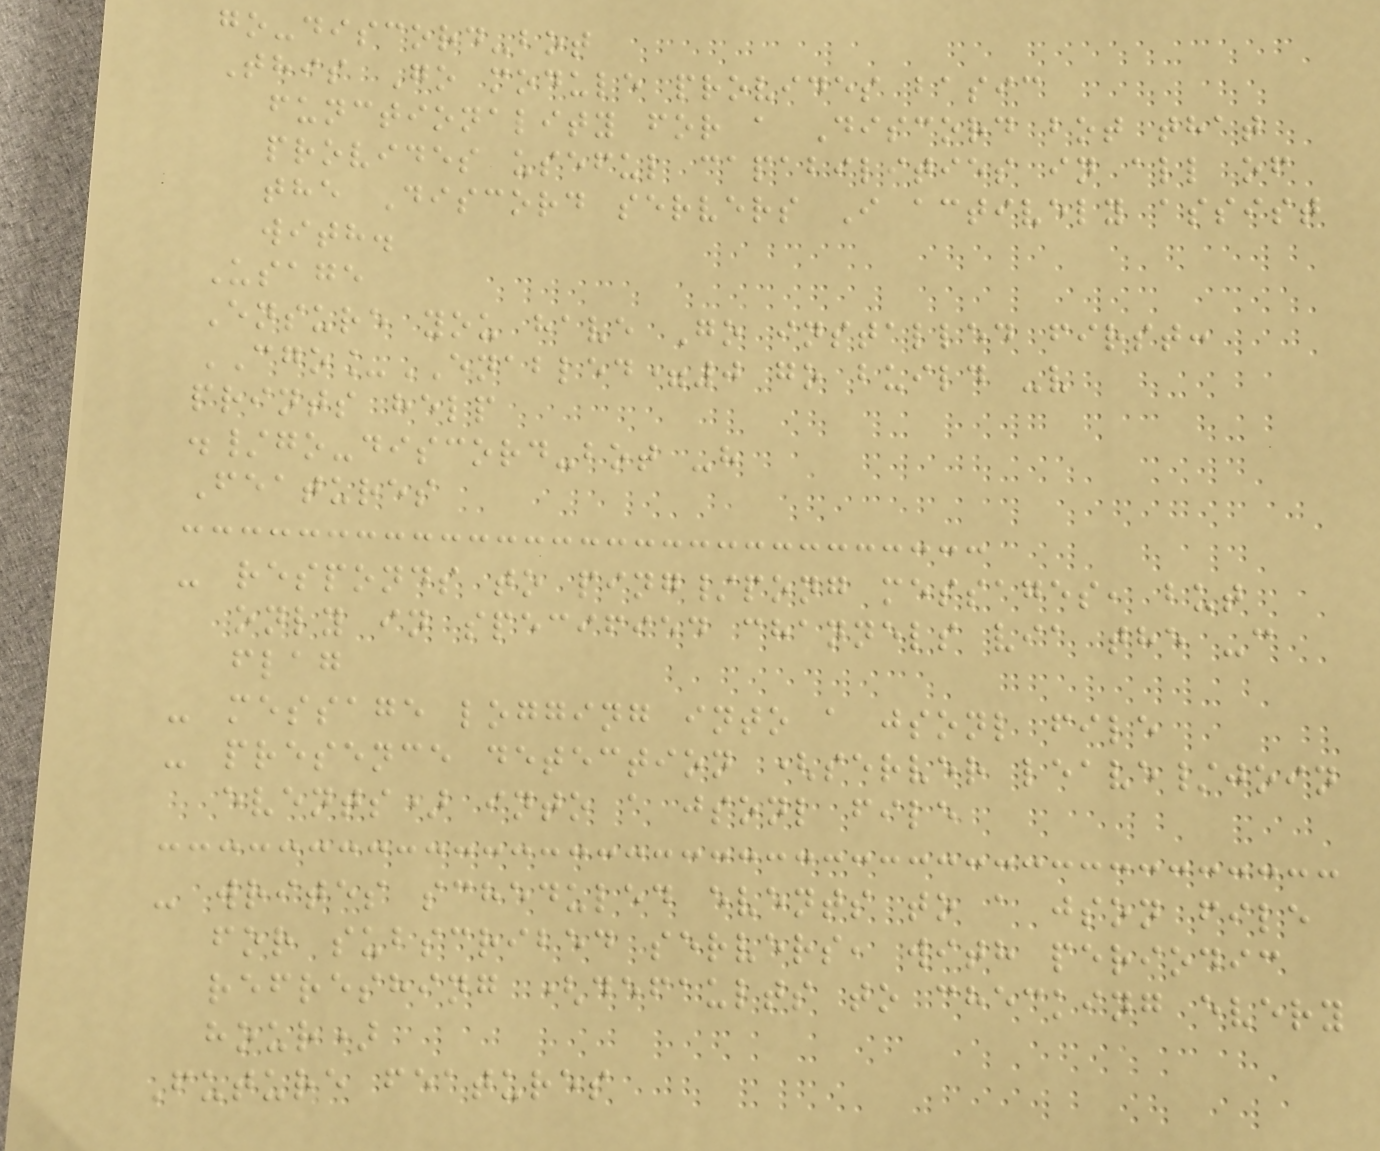go-discord-bot
This Go module provides basic
functionality for a Discord bot that
provides useful capabilities in all of
the Discord servers I actively assist
with.
Usage
Ensure you have Go installed first:
CGO_ENABLED=0 go build -v
prints help
./go-discord-bot -h
Features
- responds to ping/pong messages, but
only in specified channels via the -c
flag
- message logging into a jsonl file
- presence detection (server leave/join
events) into a jsonl file
- writes scheduled events to a json file
for subscribed servers, with periodic
refreshing (defaults to checking every
hour)
Future features
